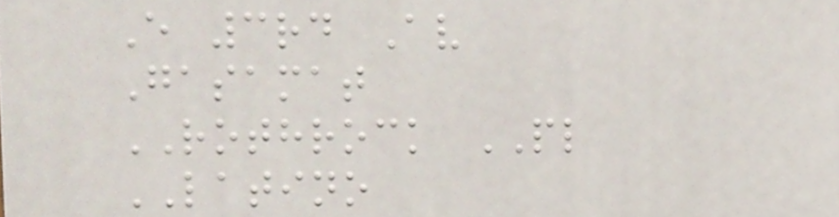E 3rd Av
Gasamat
ROTHROCK PL
LATINO
